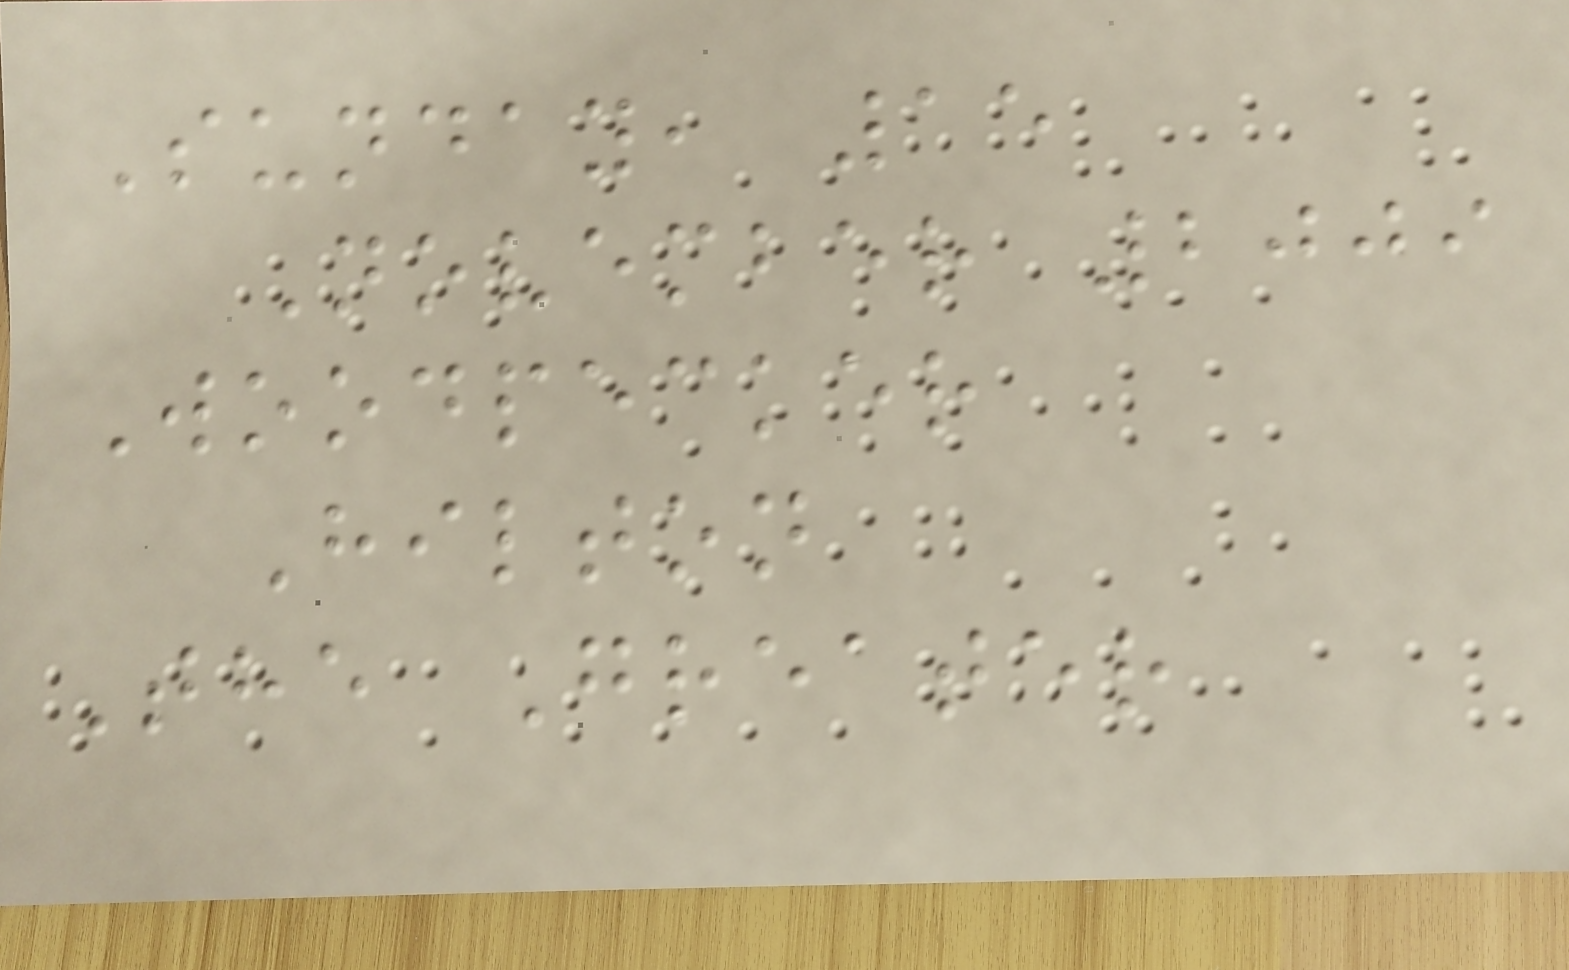Sunday, 15
November 2009
Woodpecker
Hilton
The Greater
